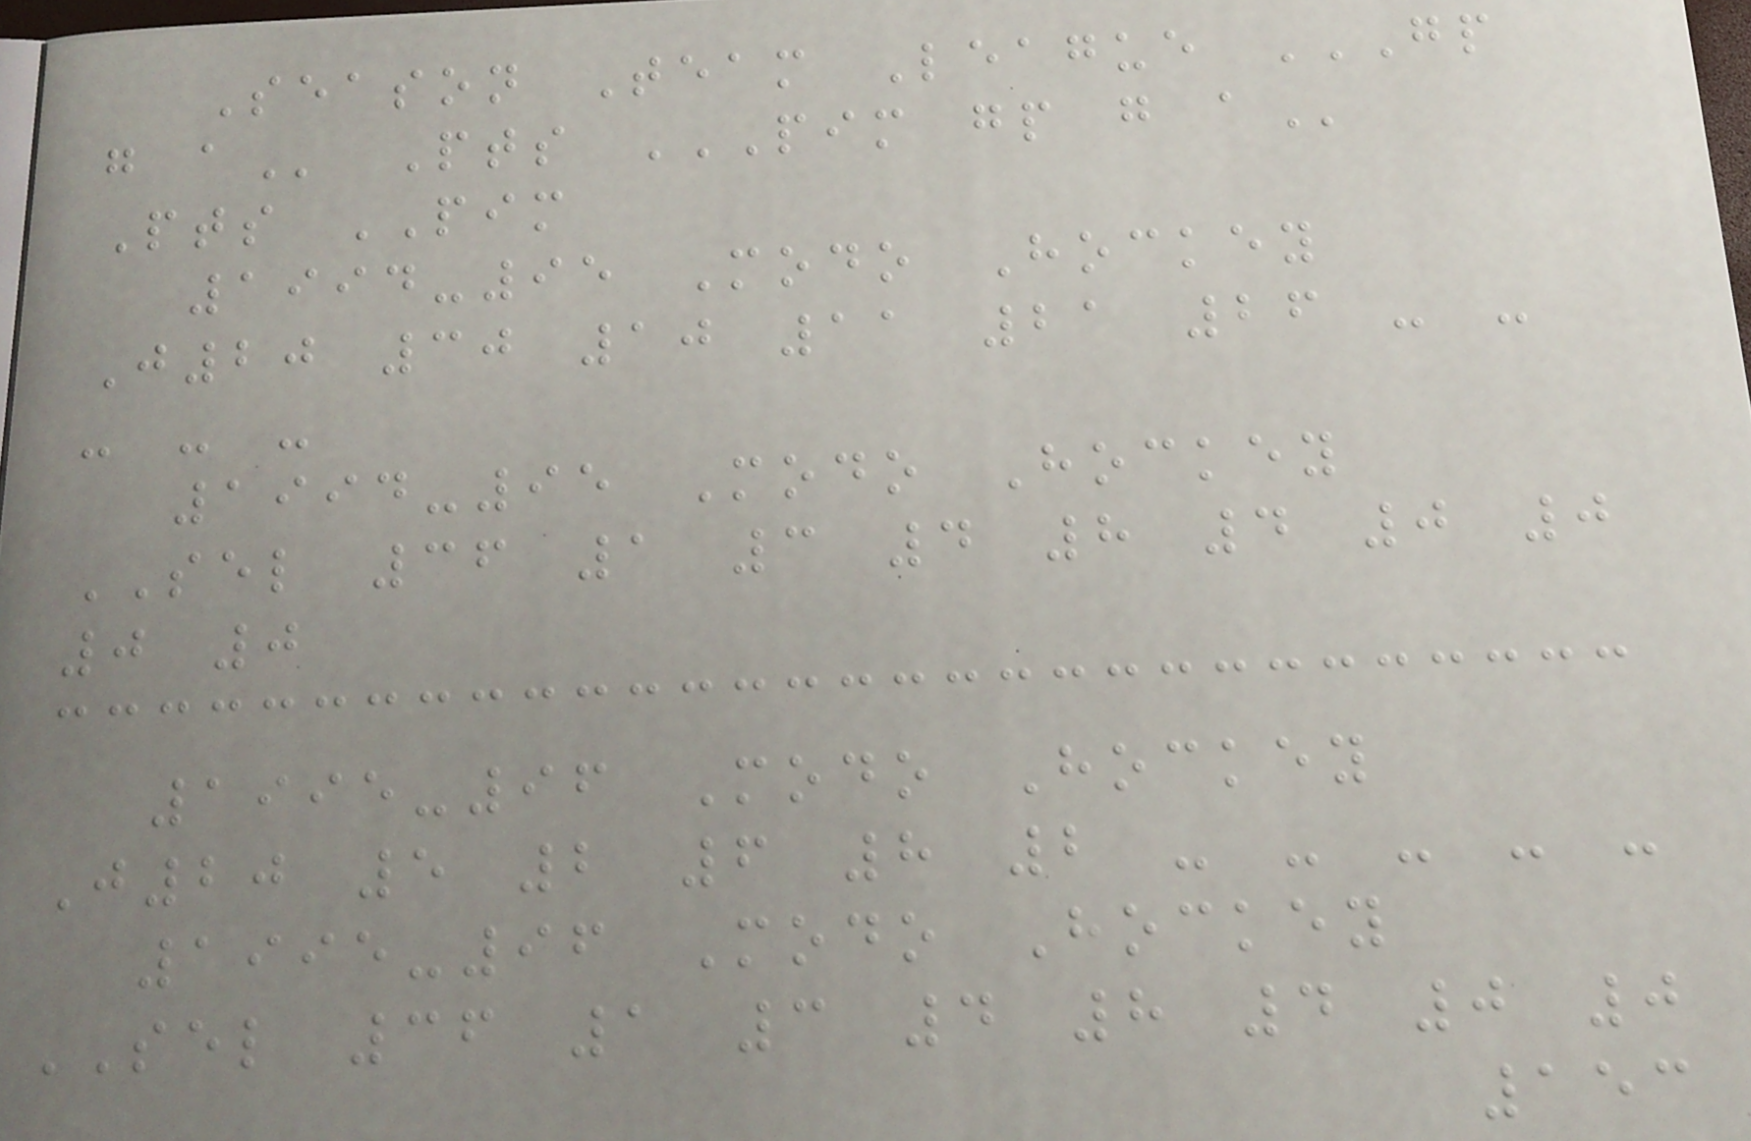Season Team League GP
G A Pts PIM GP G A
Pts PIM
1994-95 Modo Hockey
J20 30 10 11 21 26 - -
- - -
1994-95 Modo Hockey
SEL 36 1 3 4 8 4 0 0
0 0
1995-96 Modo Hockey
J20 5 2 6 8 2 - - - - -
1995-96 Modo Hockey
SEL 36 1 3 4 8 4 0 0
153
